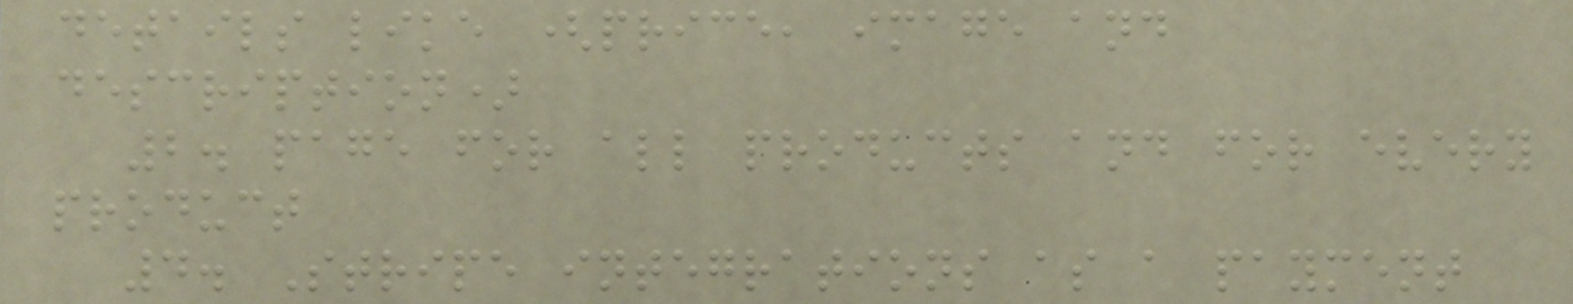details like (price, image and
description)
2. page for all products and for every
product
4. Stripe integrations as a payment
